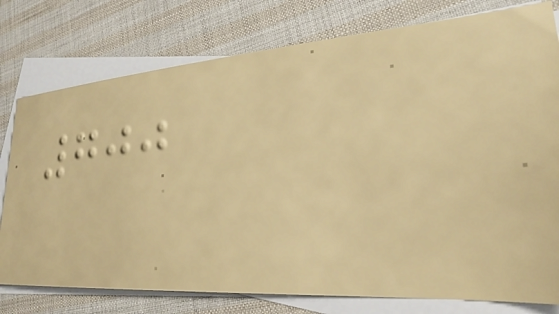700
